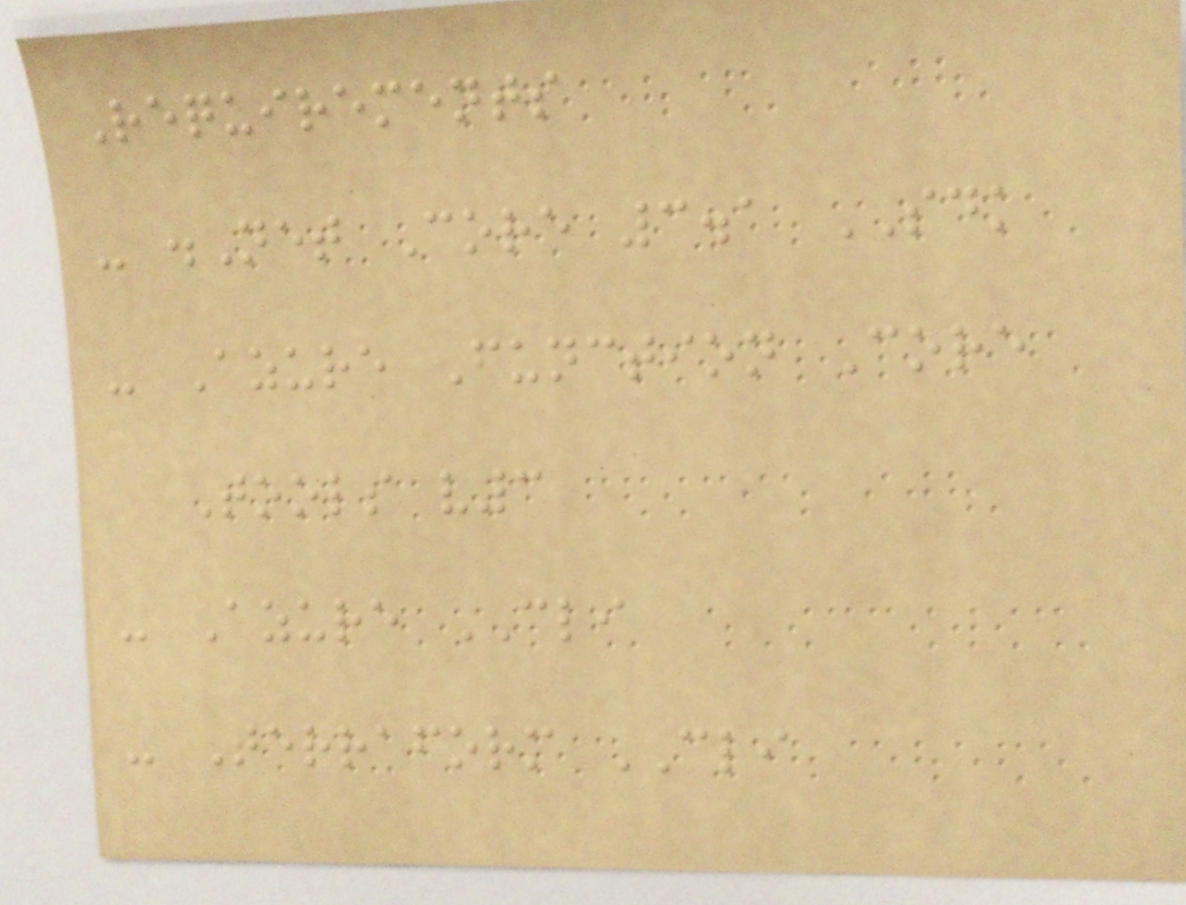Requirements
- .Net Core 3.1 SDK
- Azure Function Core
Tools v3
- Azure CLI
- Terraform CLI
